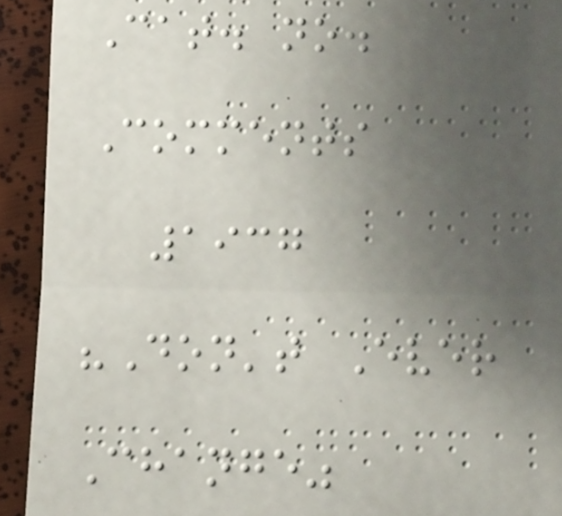Cat. no.
Comments
1937
"Don't Ever
Change"
